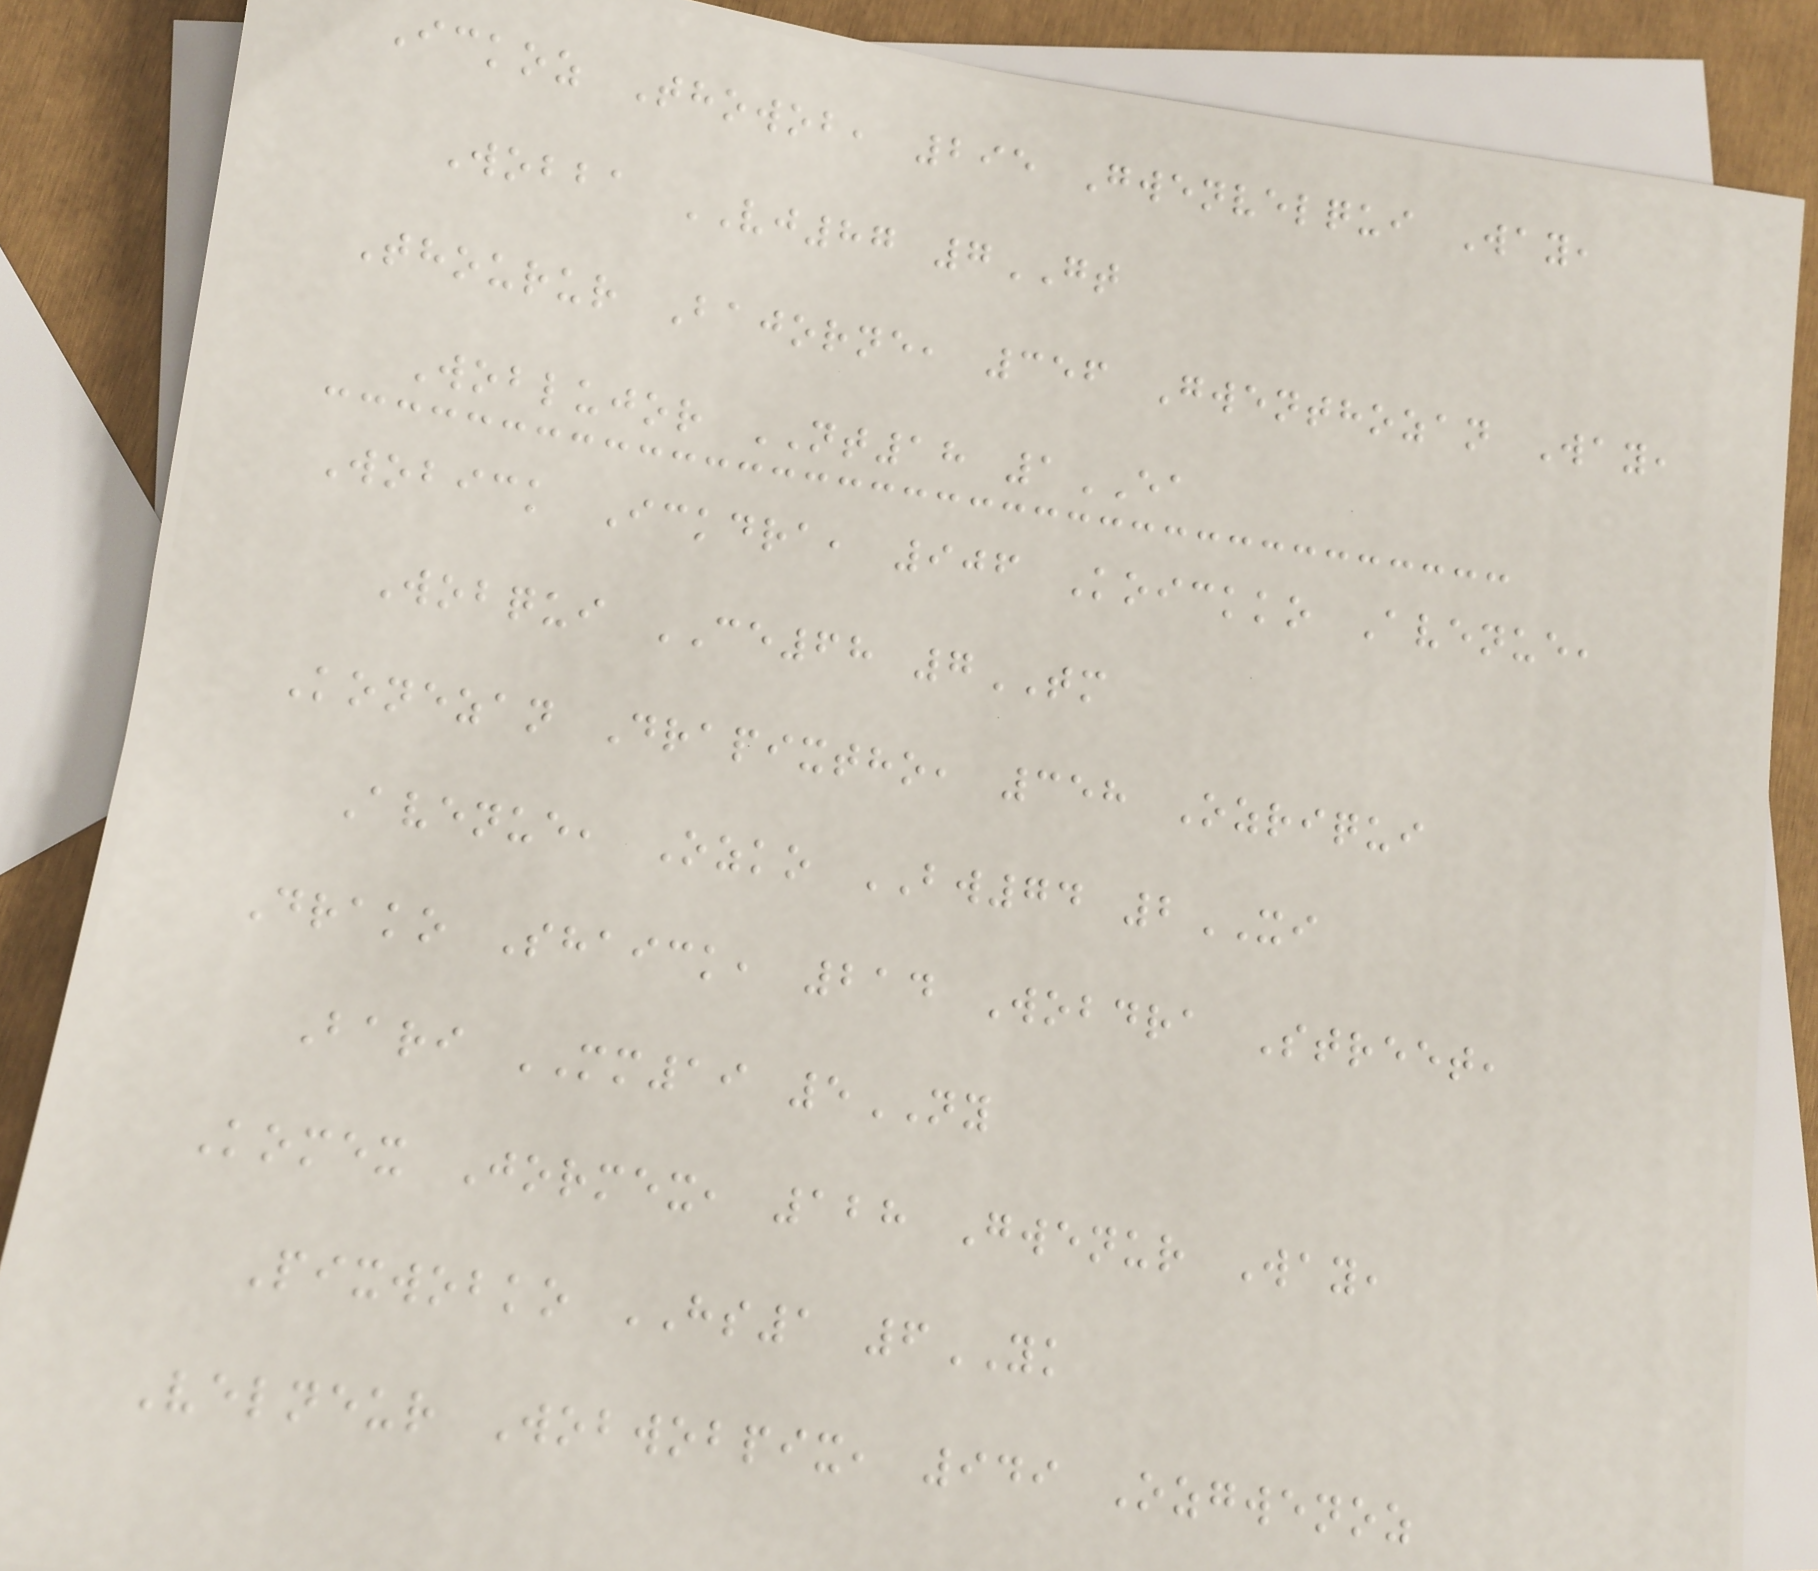Ickoz Thowob, 295 Gwenvelqui Way,
Wobba VJ87 7GT
Thourur Bajorne, 356 Gwenthozan Way,
Woblujor NT18 1EA
Wobick Ickdra, 906 Koickko Avenue,
Wobqui CE68 7TM
Konezan Drapixtho, 358 Ozriqui
Avenue, Ozko BW74 2XI
Drako Shaick, 214 Wobdra Street,
Bari MM19 5NY
Komex Jormex, 128 Gwenur Way,
Pixwobko HS1 6YK
Velneur Wobwobpix, 949 Ozgwenoz
